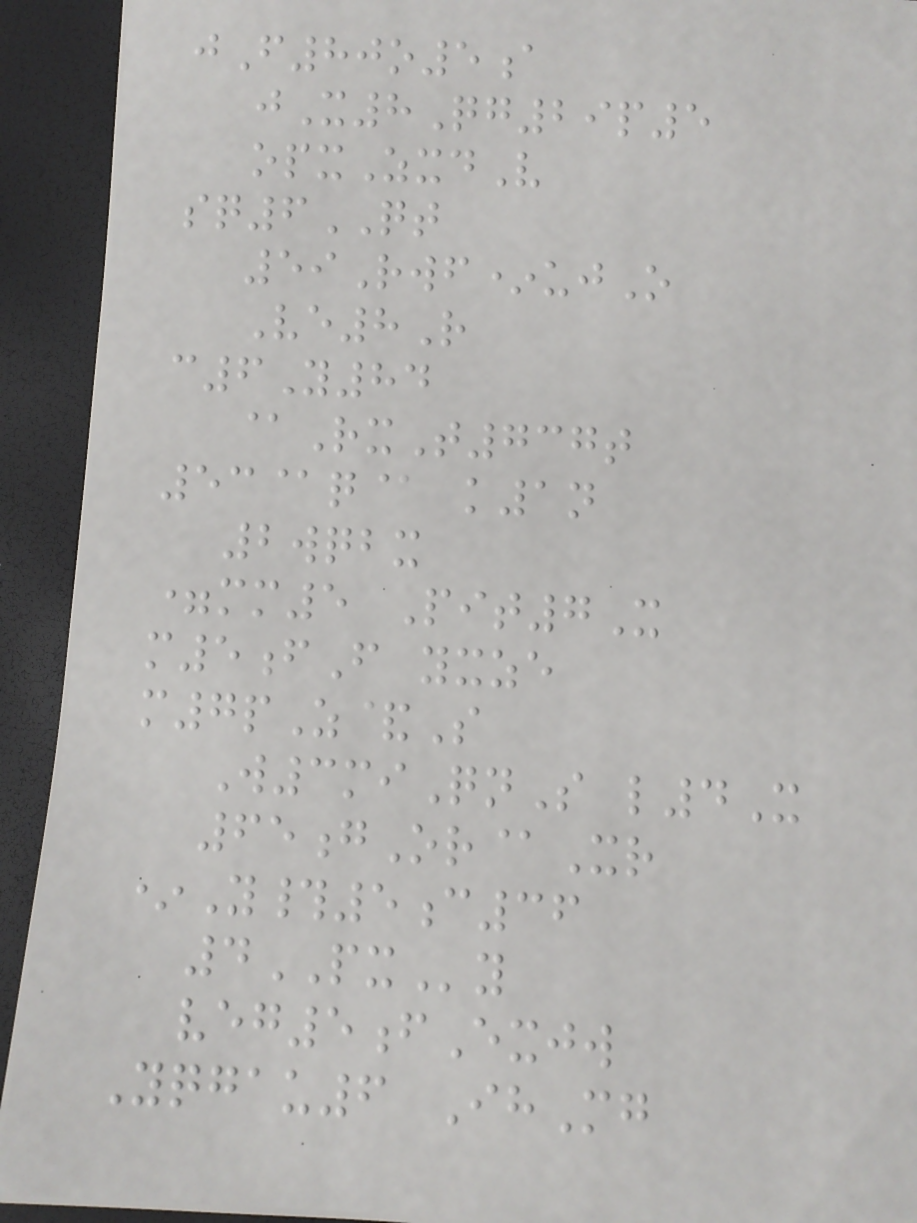jF80o5a
jX8Qg29p5
opxZxdV
sq6QT
59Rwf*ujO
Ve8R
c6Y84
@RxT737t
53@q@ k1n
2wqbx
=mm5 Pit7X
m5fF yxze
m7pZ&S
W3miQnS l4X
65gOr@Xr
*Y#5c36
4PXy
veg5fExjw
Yqgau6 IhMg
